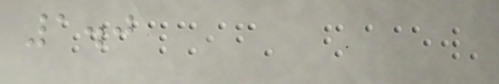1.0
